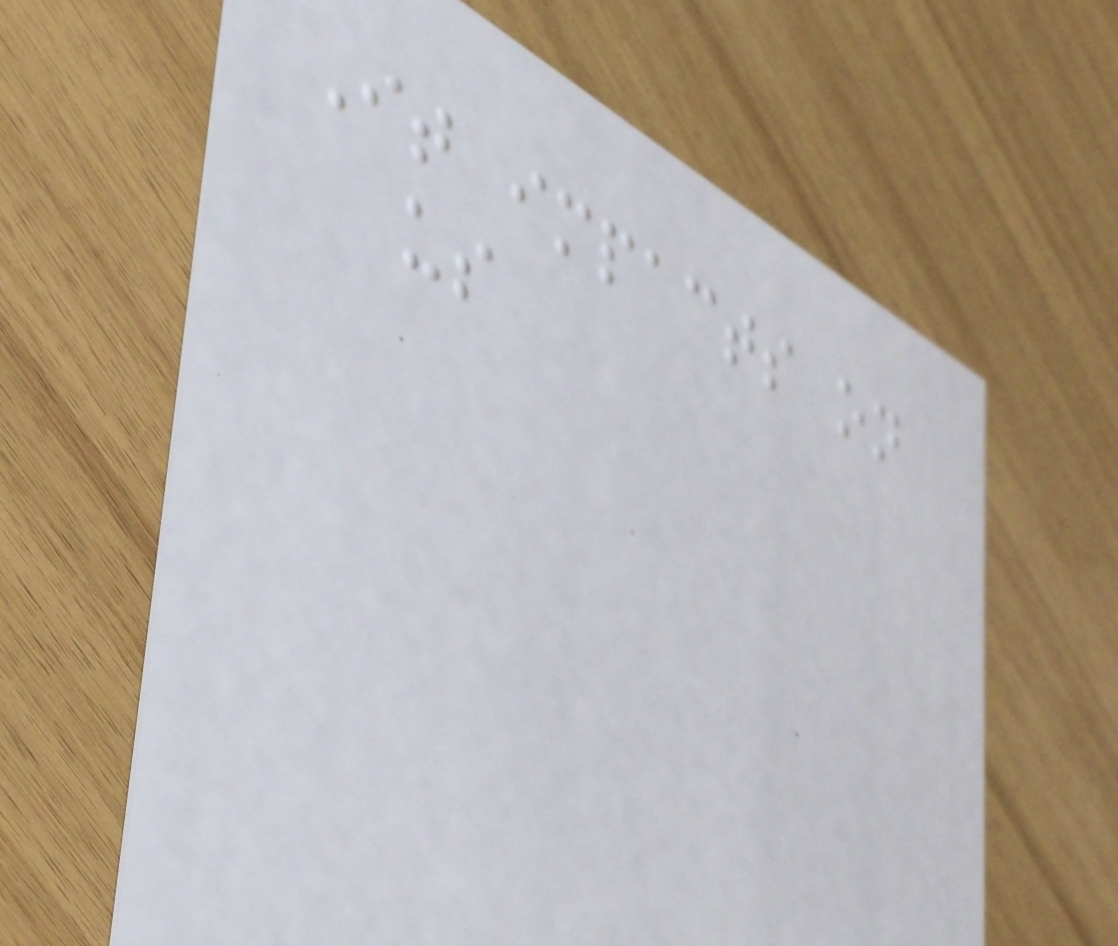It impacts on
us
